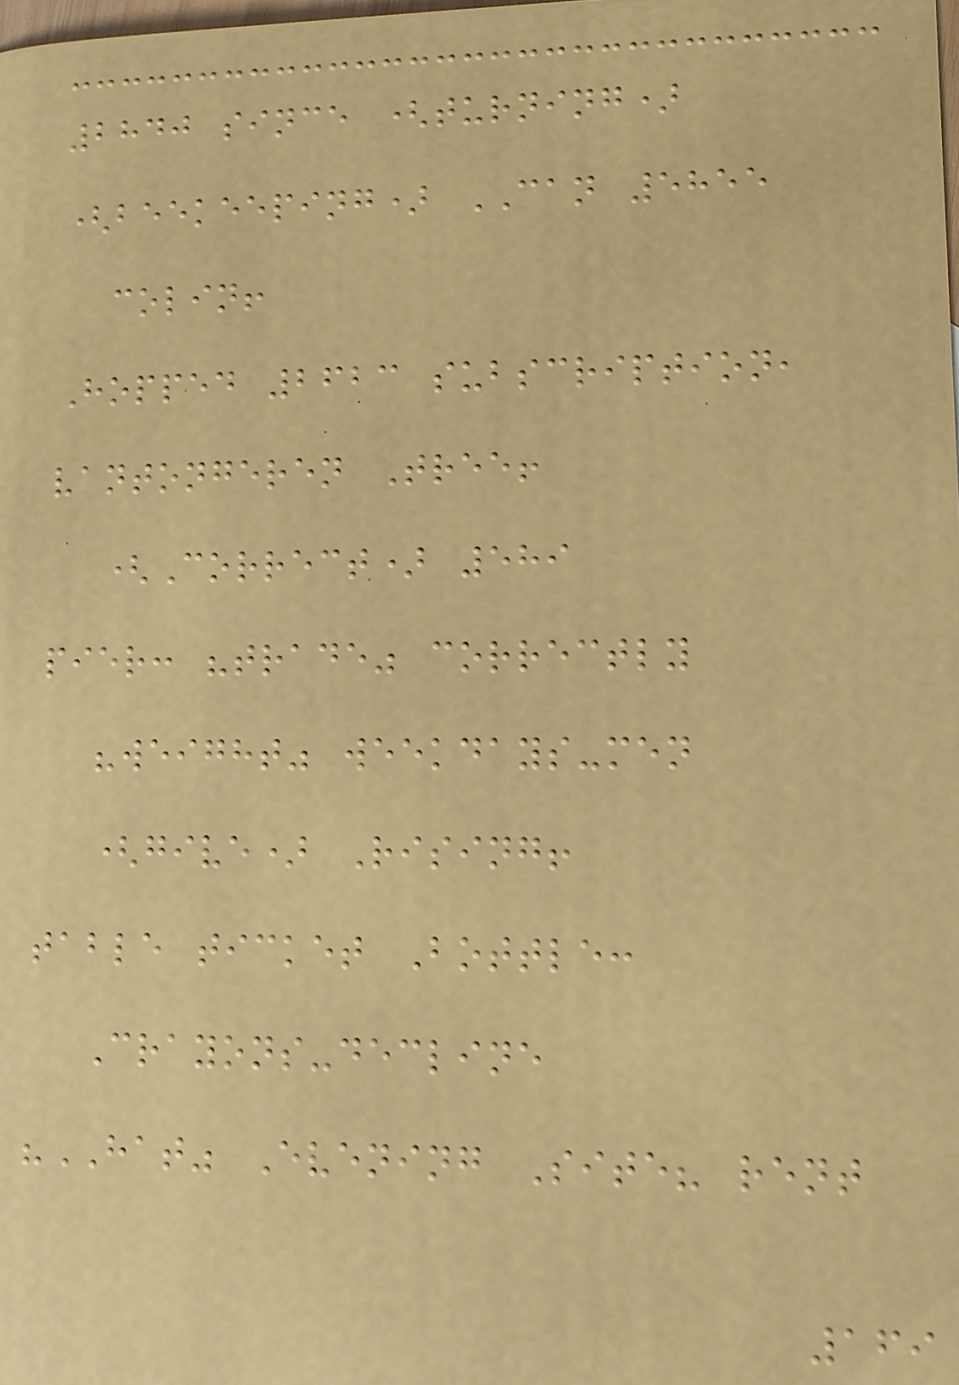2840 since (turning)
(beekeeping) CAN 5855
colin!
Hopped 2623 subscription,
vantongeren Tree!
(Correct) 589
pier: "trade" correctly
"weight" weekdays-men
(give) Rising!
table ticket Bottle:
Crayons-decline
"HAT" Evening Site? rent
169
